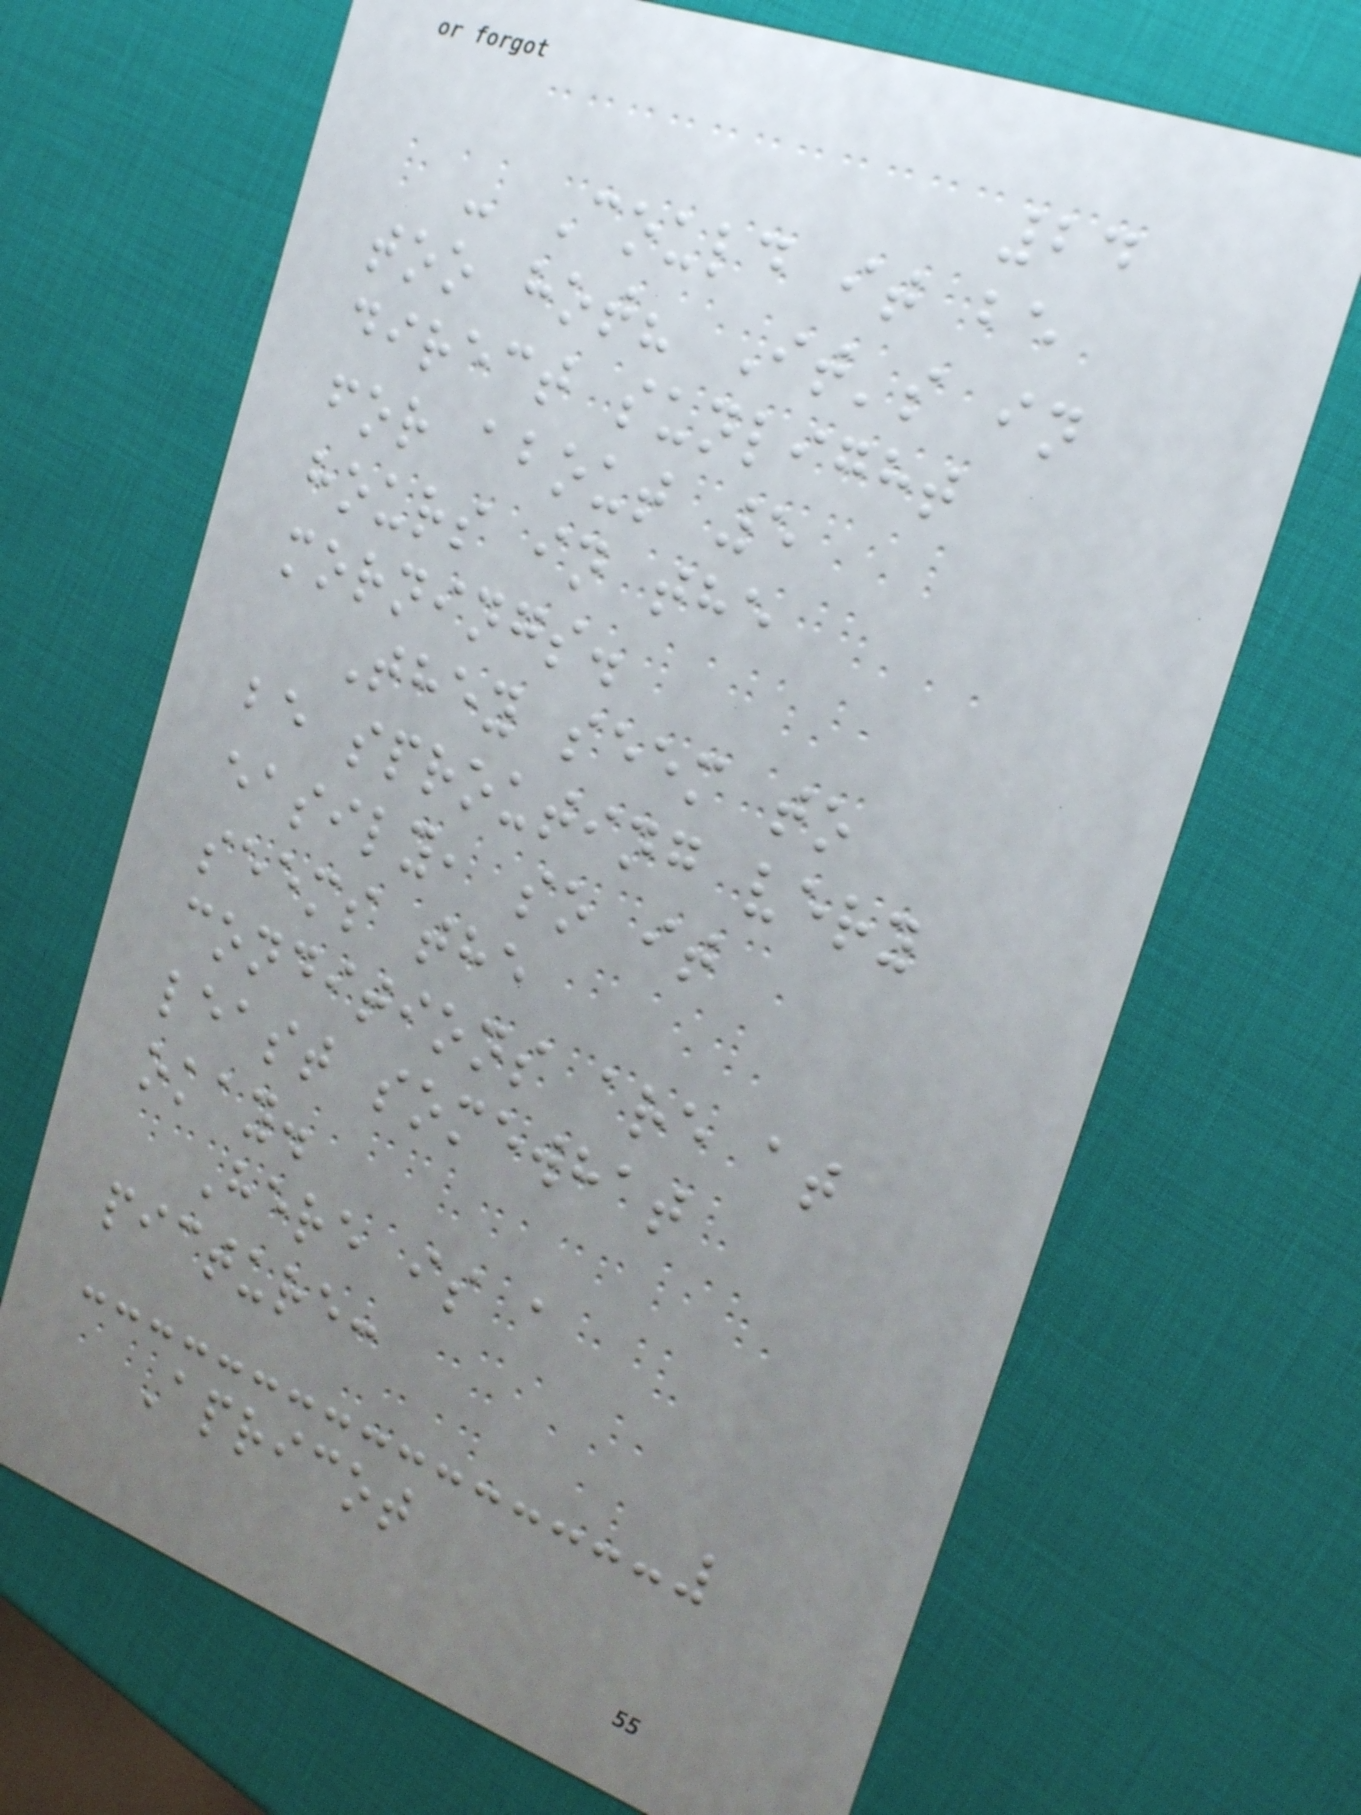24
- Could it be
too hot? It's in
direct sunlight
for about 5
hours in the
mornings.
They seem to
be sprouting very
easily, so it
seems the
conditions are at
least somewhat
okay.
Here is a
picture:
Apricot
